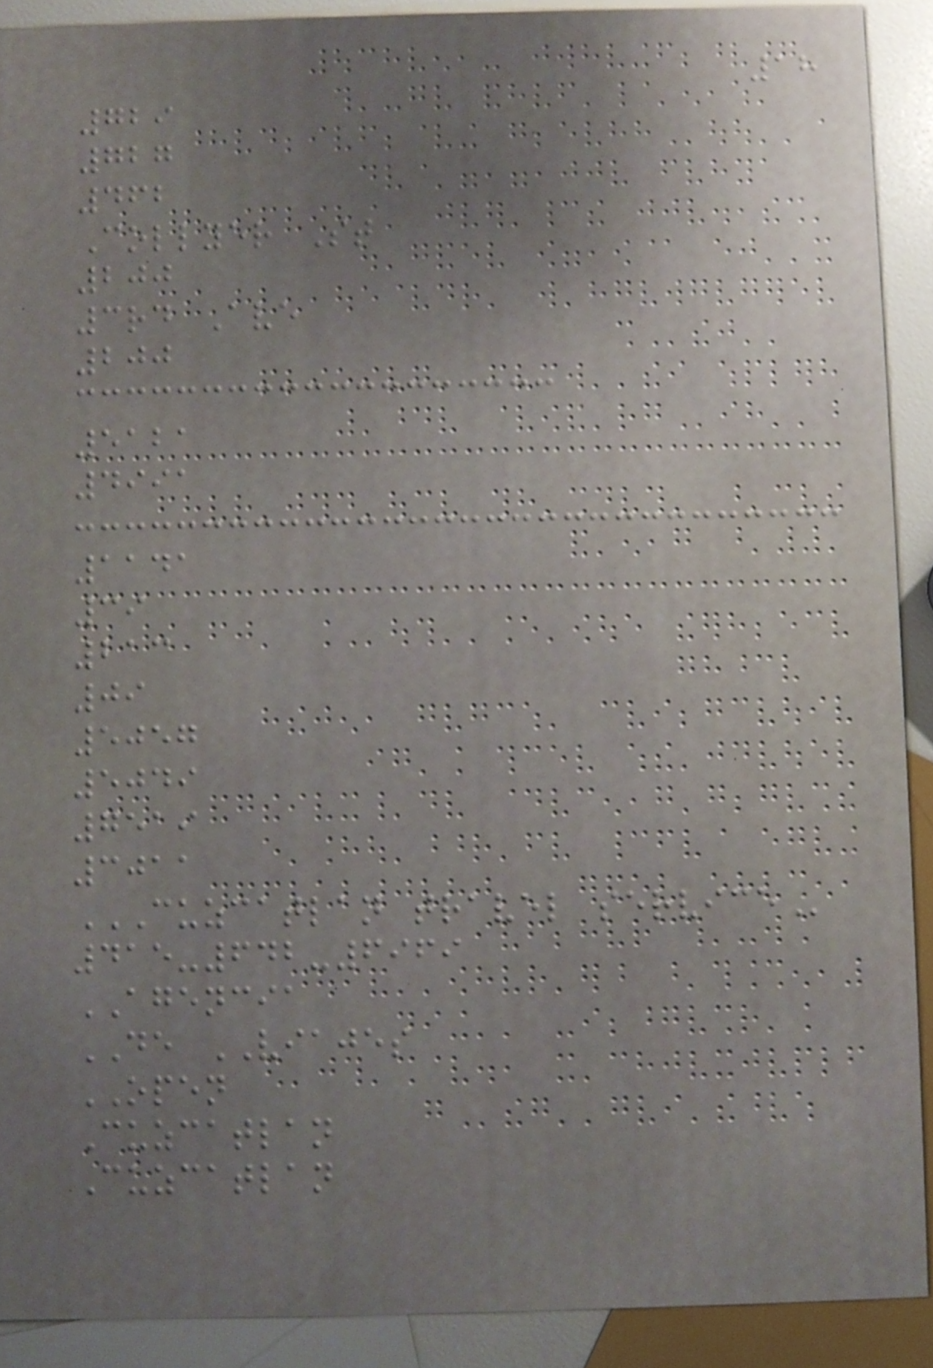18
729
727
462
Collyer St
200
3rd Ave
200
5121
4991
1141
39
213
09
5057
5049
7519
3011
CUZCATLAN TRAVEL SERVICE
415-642-6969
AGENCIA
DE VIAJES
OPEN
Cuzcatlan
Cuzcatlan
